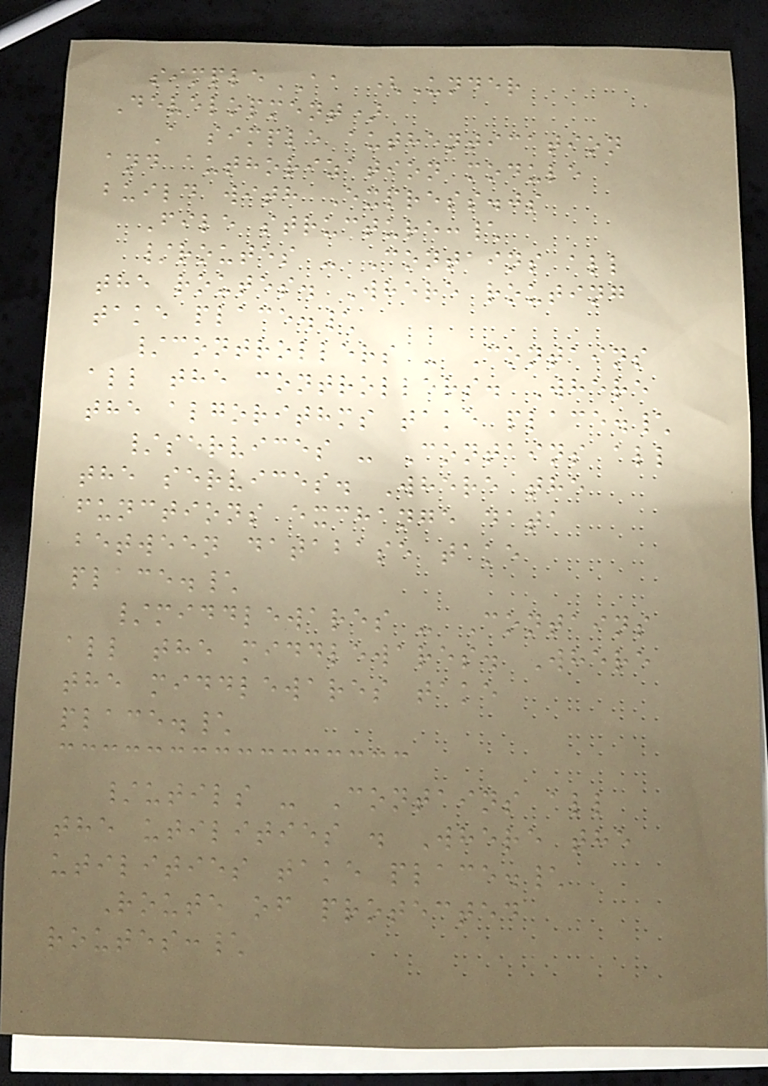simpleAA (Under
Development)
A simple authentication
and authorization module
build with Express.js
File structure:\
/routes - Contains all
the routes. Where routing
take place.\
/controllers - Contains
all the controllers. Where
the algorithms take place.\
/services - Contains all
the services. Where the
functions exchange data
between database take
place.\
/middlewares - Contains
all the middlewares. Where
the middlewares take
place.\
/utils - Contains all
the utilities . Where the
utilities take place.\
Route of protected
routes:\
